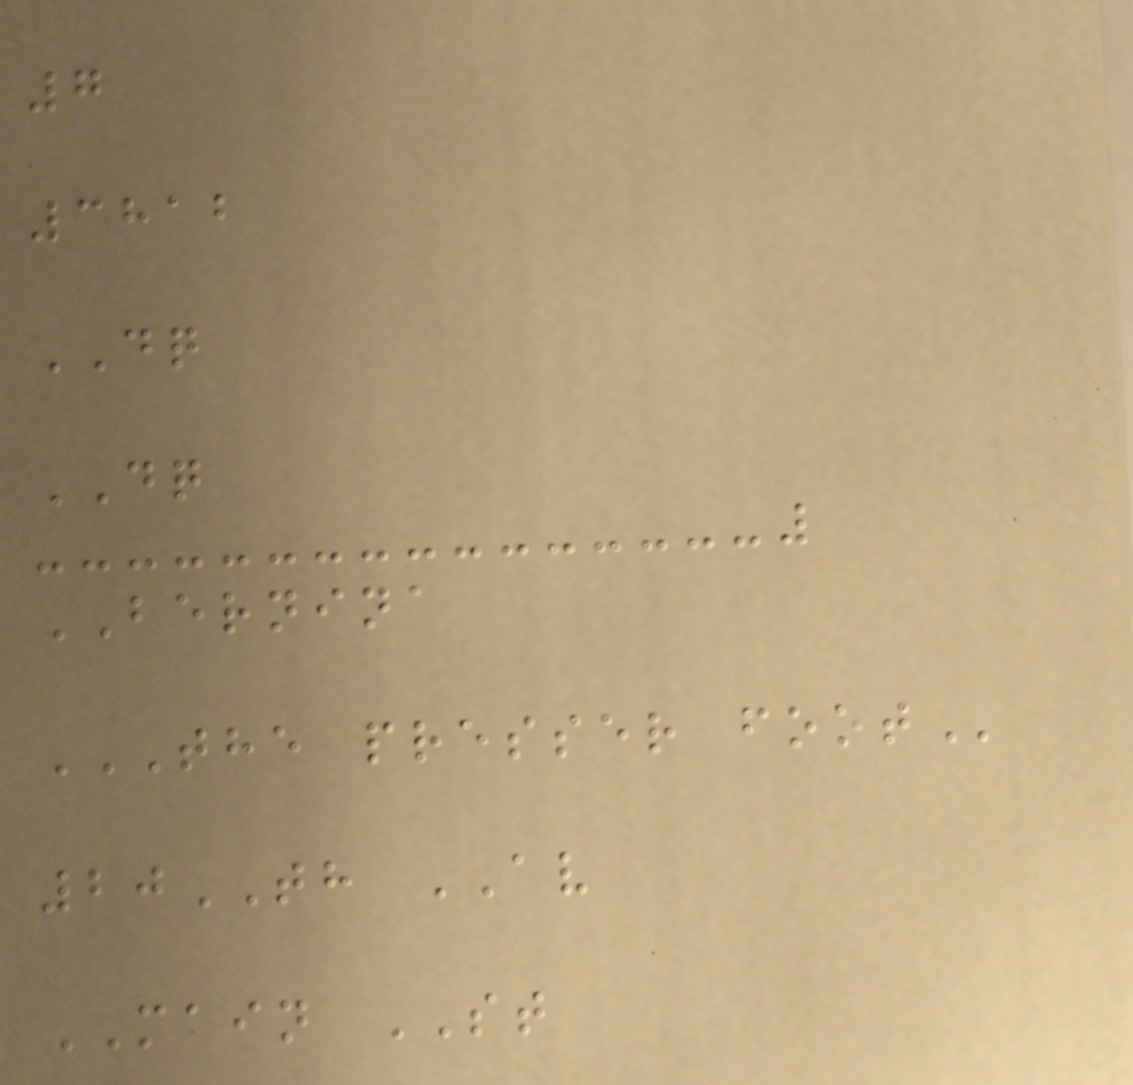7
3812
DQ
DQ
BERNINA
THE PRESSER FOOT
20TH AV
MAIN ST
